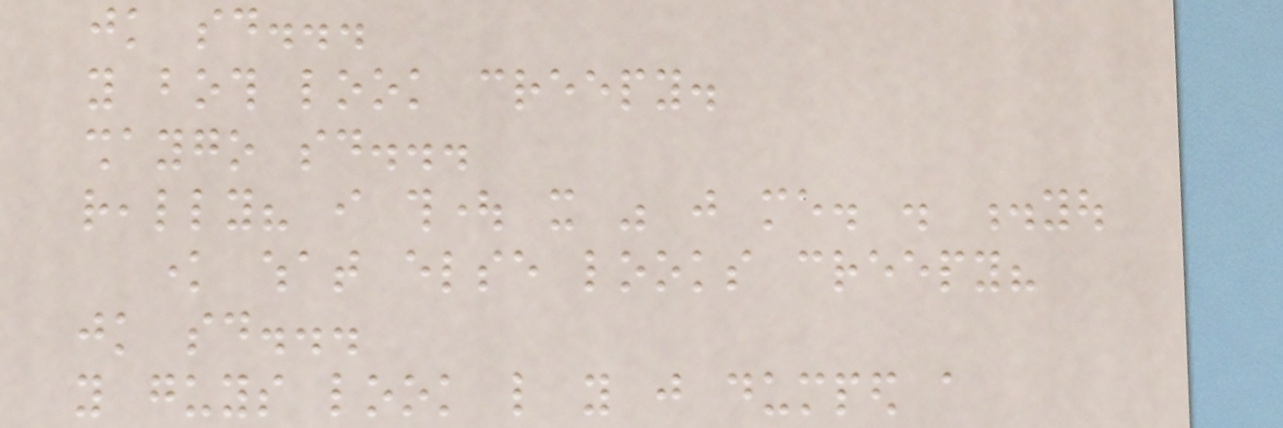jk said...
you both look creepy.
shaygo said...
really? i thought it was just me. . .you
know what else looks creepy?
jk said...
you guys look like you just dumped a
